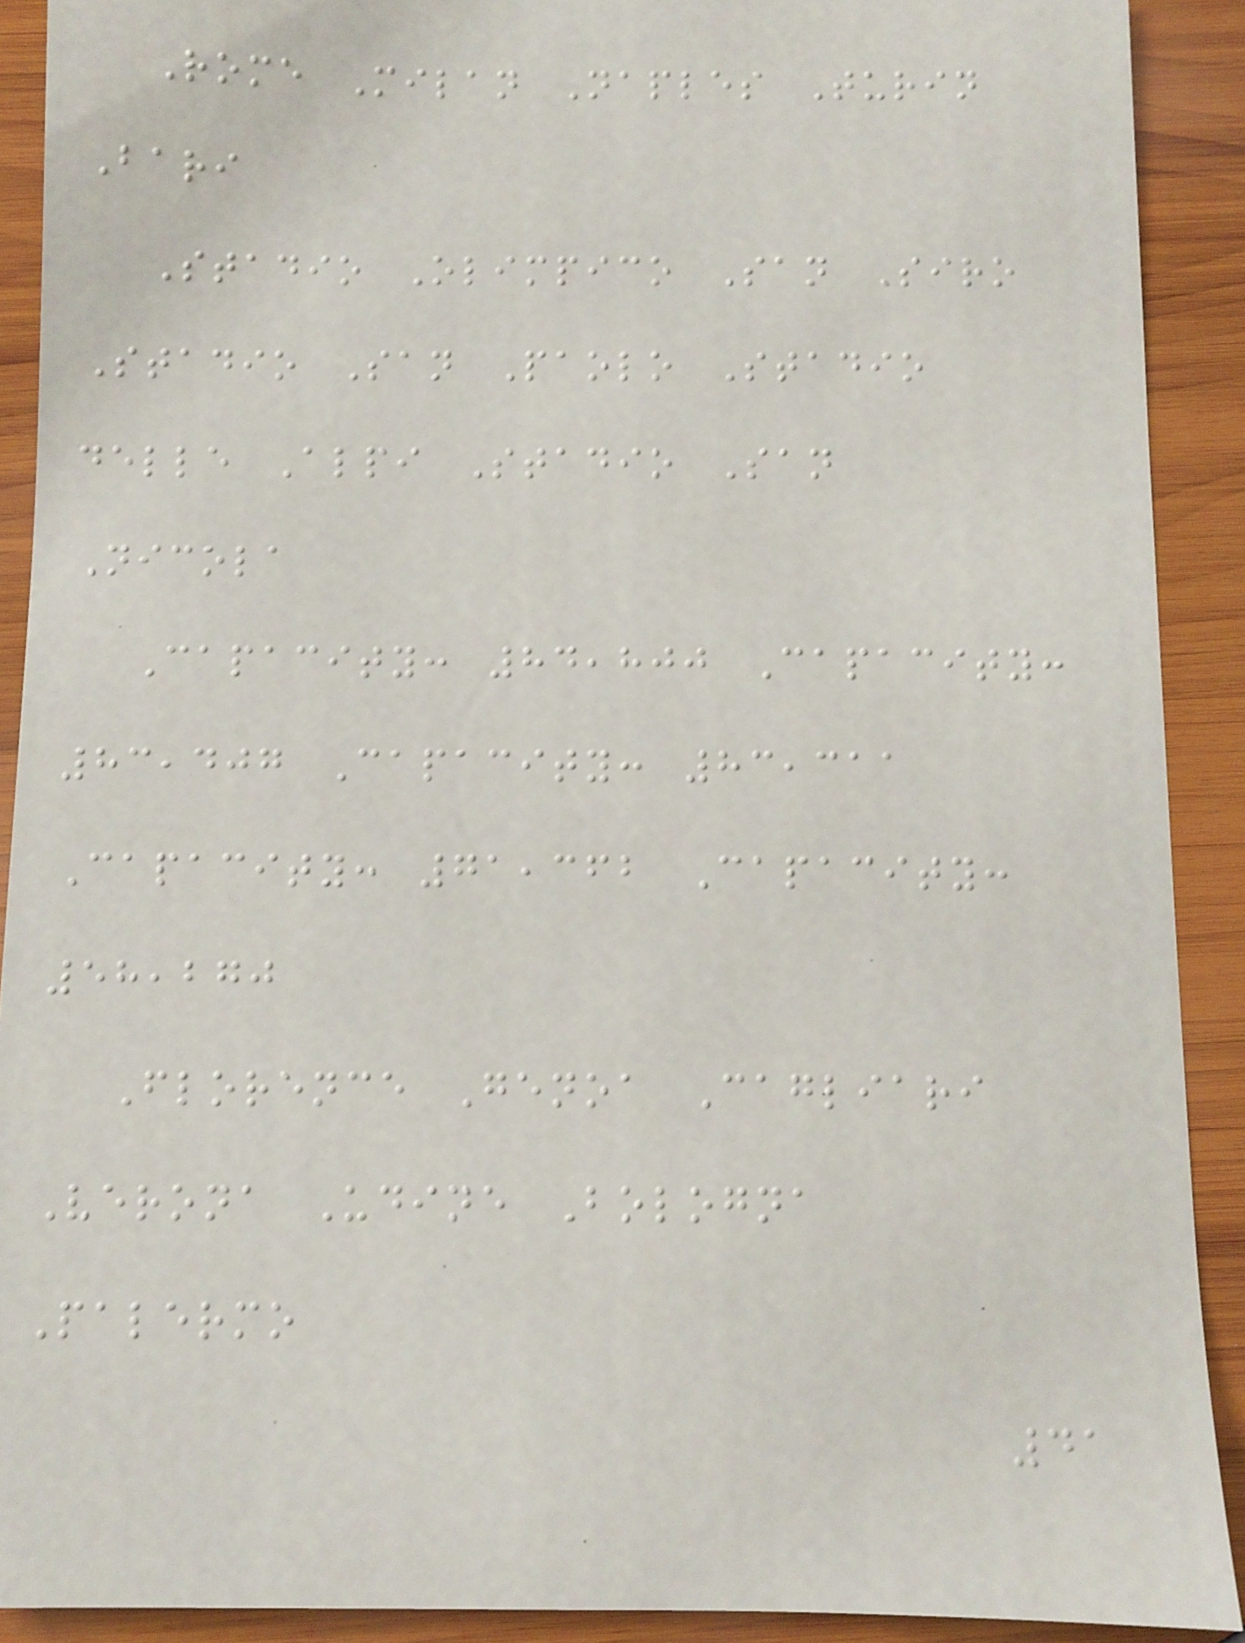Rome Milan Naples Turin
Bari
Stadio Olimpico San Siro
Stadio San Paolo Stadio
delle Alpi Stadio San
Nicola
Capacity: 84,800 Capacity:
83,407 Capacity: 83,311
Capacity: 71,362 Capacity:
58,270
Florence Genoa Cagliari
Verona Udine Bologna
Palermo
41
